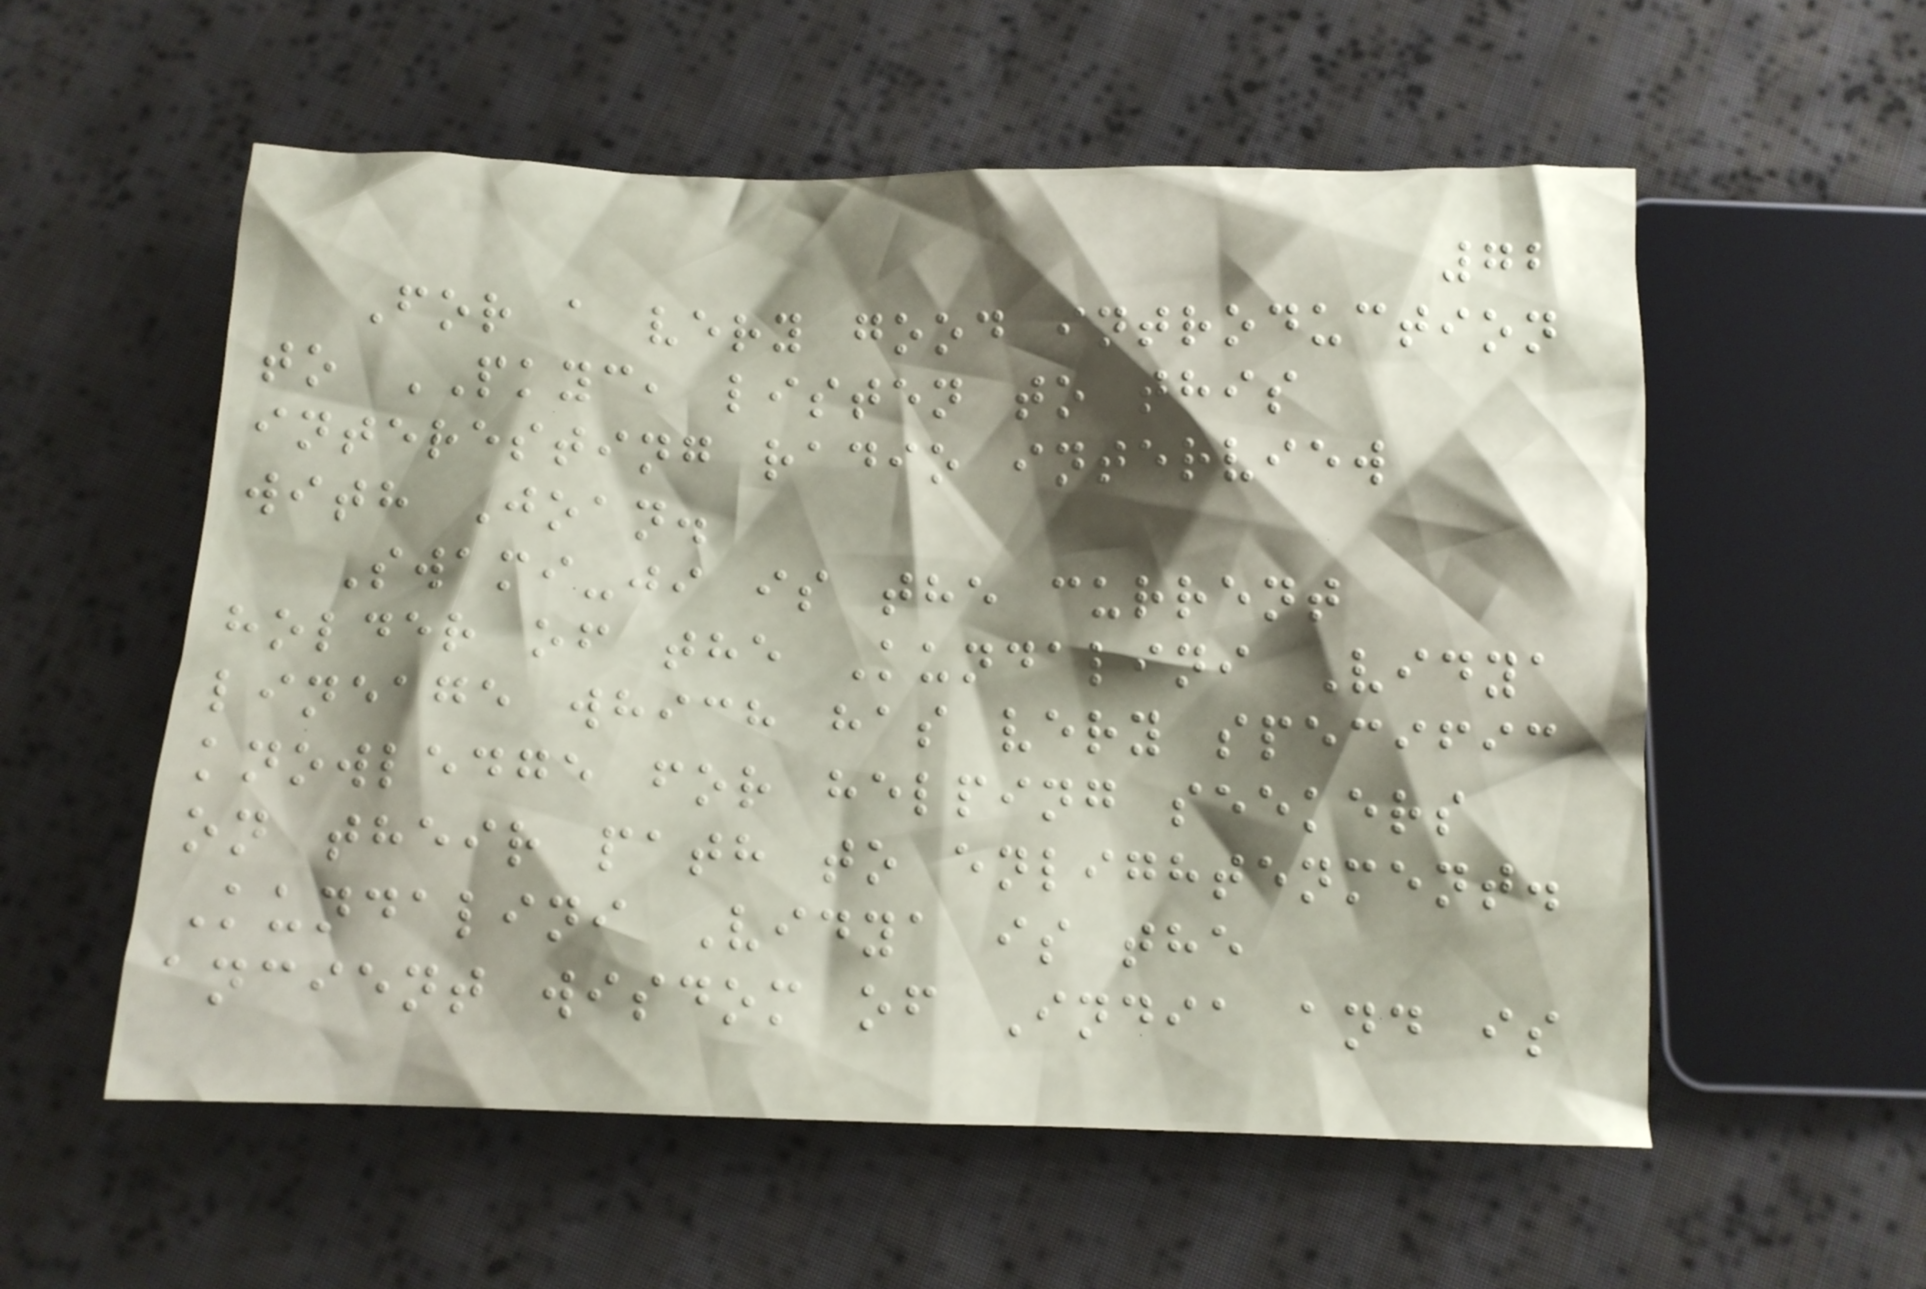72
For a very good introduction
to PKYC, listen to this
interesting radio interview
with Joan.
Swami-ji is the current
holder of the Kundalini Vidya
lineage which has very specific
knowledge for helping seekers
on their path to enlightenment.
Kundalini Vidya is the
ancient wisdom of India and is
